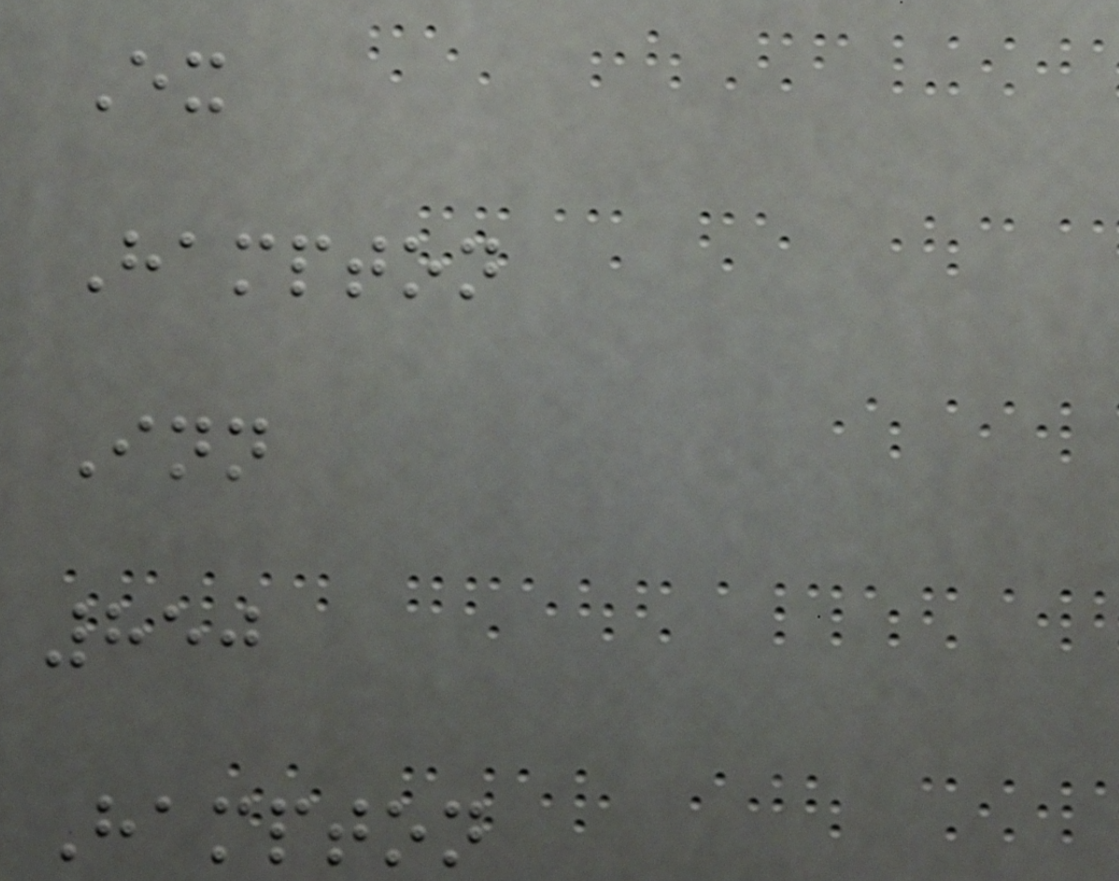Ex
Hampton
Inn
850
Hampton
